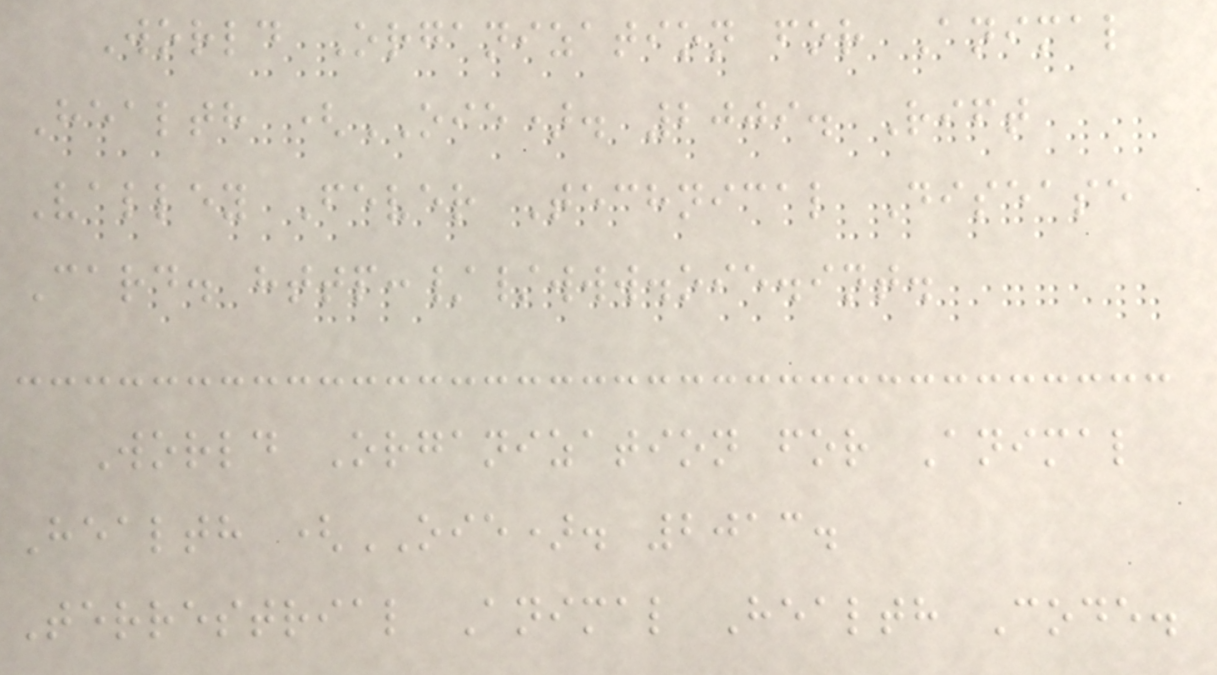World Organization for Animal
Health (OIE). 2009. Rift
Valley Fever Technical Disease
Card. http://www.oie.int.
World Organization for Animal
Health (OIE). 2013.
Terrestrial Animal Health Code.
